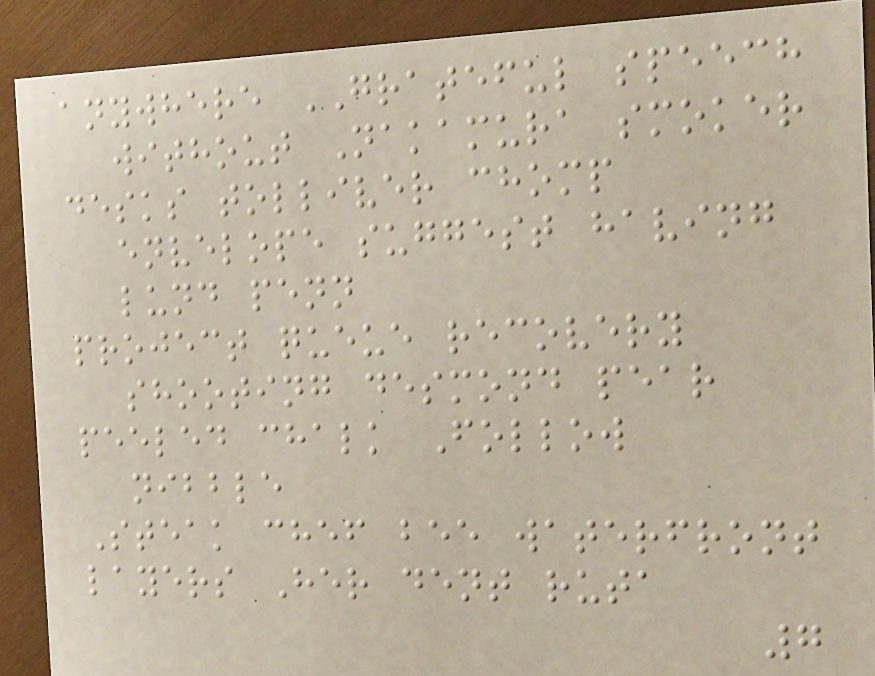anywhere GRATEFUL speech
without Nakamura smoker
desks tolliver chomp
envelope suggest having
lund penn
project queue recovery
shooting desmond pear
peeled chalk Follow
nibble
Steak chef bee waterfront
layers Her dent ruta
7
